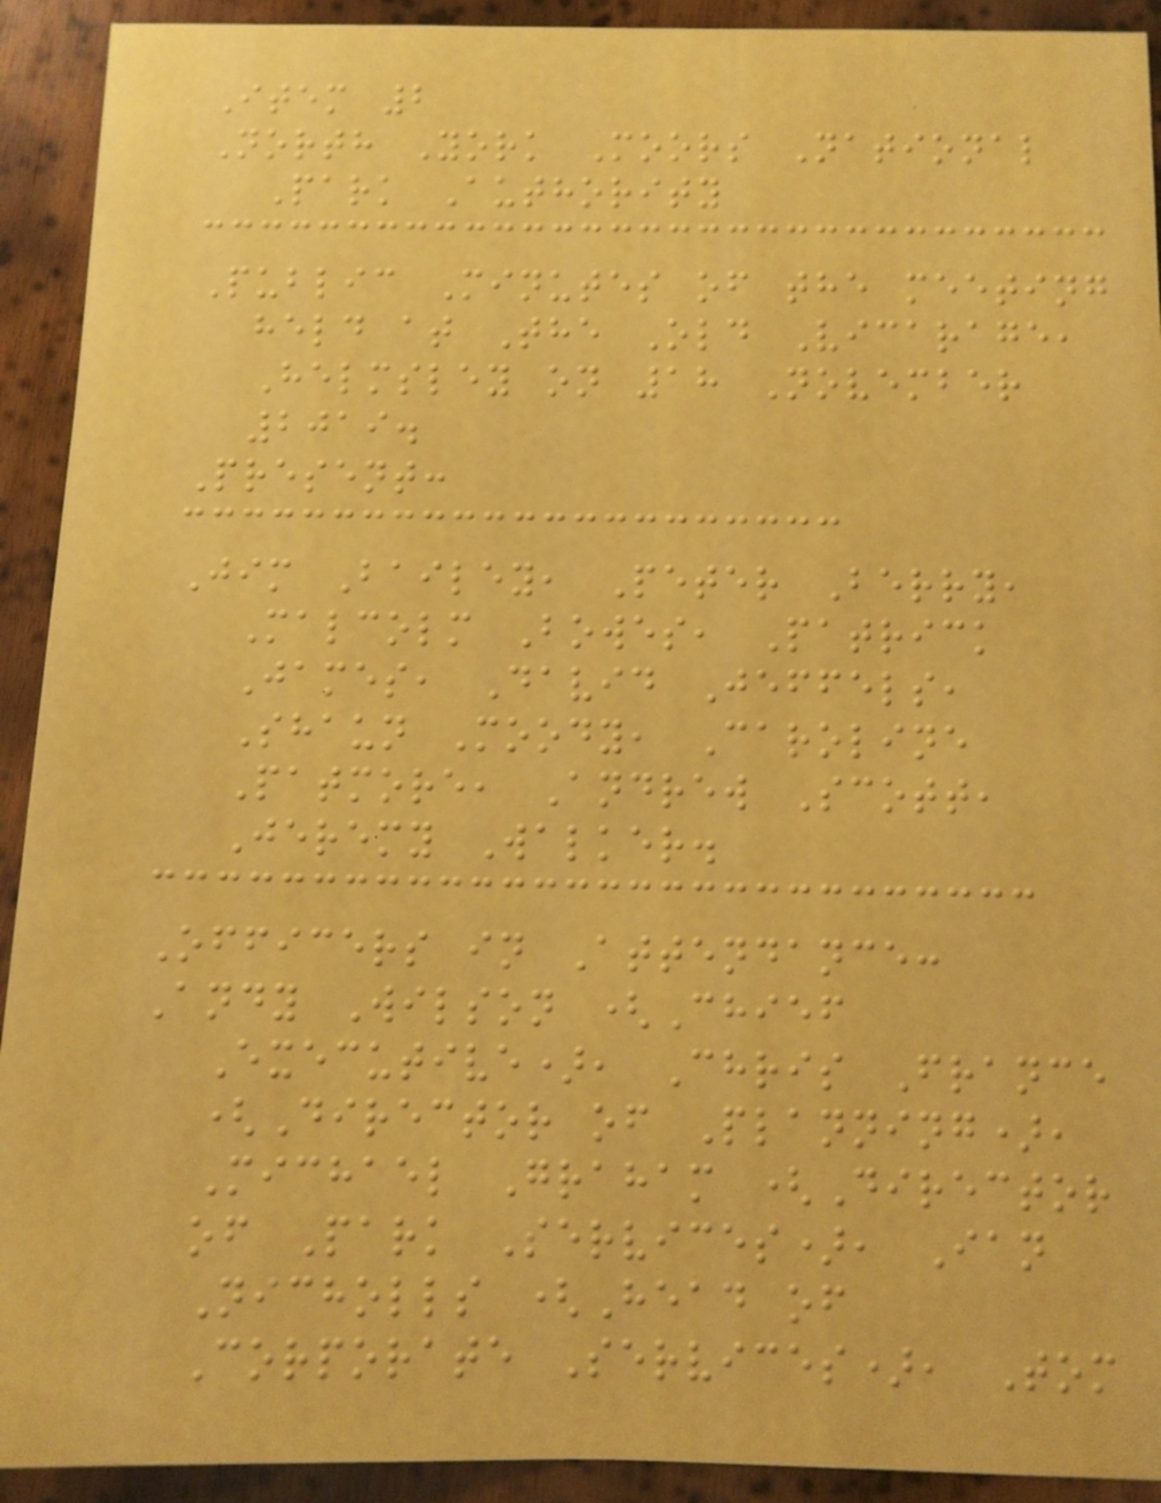Item 2
North York Moors National
Park Authority
Public Minutes of the meeting
held at The Old Vicarage,
Helmsley on 18 November
2019.
Present:
Jim Bailey, Peter Berry,
Malcolm Bowes, Patrick
James, David Jeffels,
Shaun Moody, Caroline
Patmore, Andrew Scott,
Jeremy Walker.
Officers in Attendance:
Andy Wilson (Chief
Executive), Chris France
(Director of Planning),
Michael Graham (Director
of Park Services), Ian
Nicholls (Head of
Corporate Services), Tom
